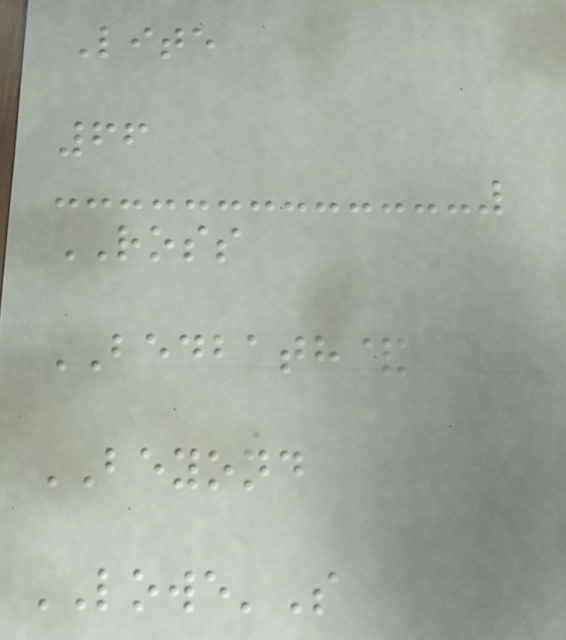Lite
66
ROSS
BEDBATH&
BEYOND
LOWE'S
